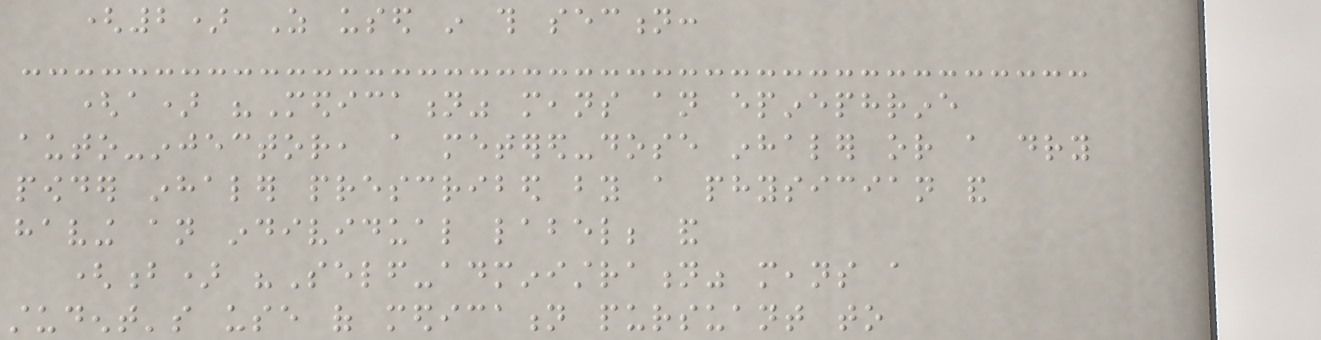(2) As used in this section:
(a) "Medication" means an epinephrine
auto-injector, a metered-dose inhaler or a dry
powder inhaler prescribed by a physician and
having an individual label; and
(b) "Self-administration" means a
student's use of medication pursuant to
